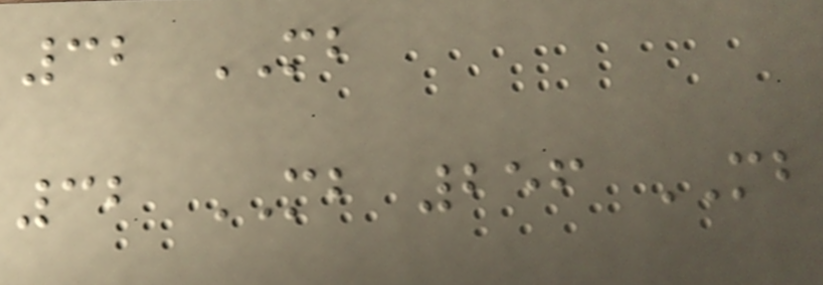32 MB
32 MB 256 MB
